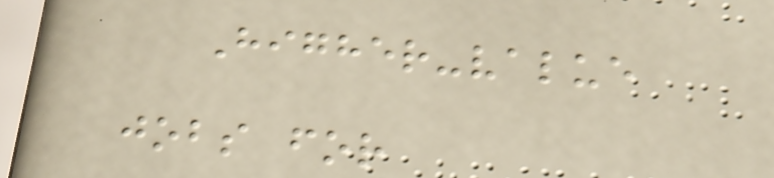Higher-value
jobs for
